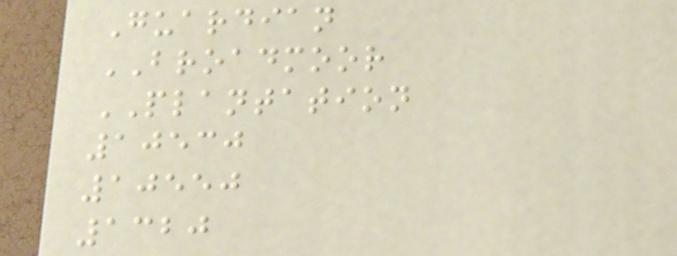Guardian
BROADMOOR
PLANTATION
10530
10550
1320
